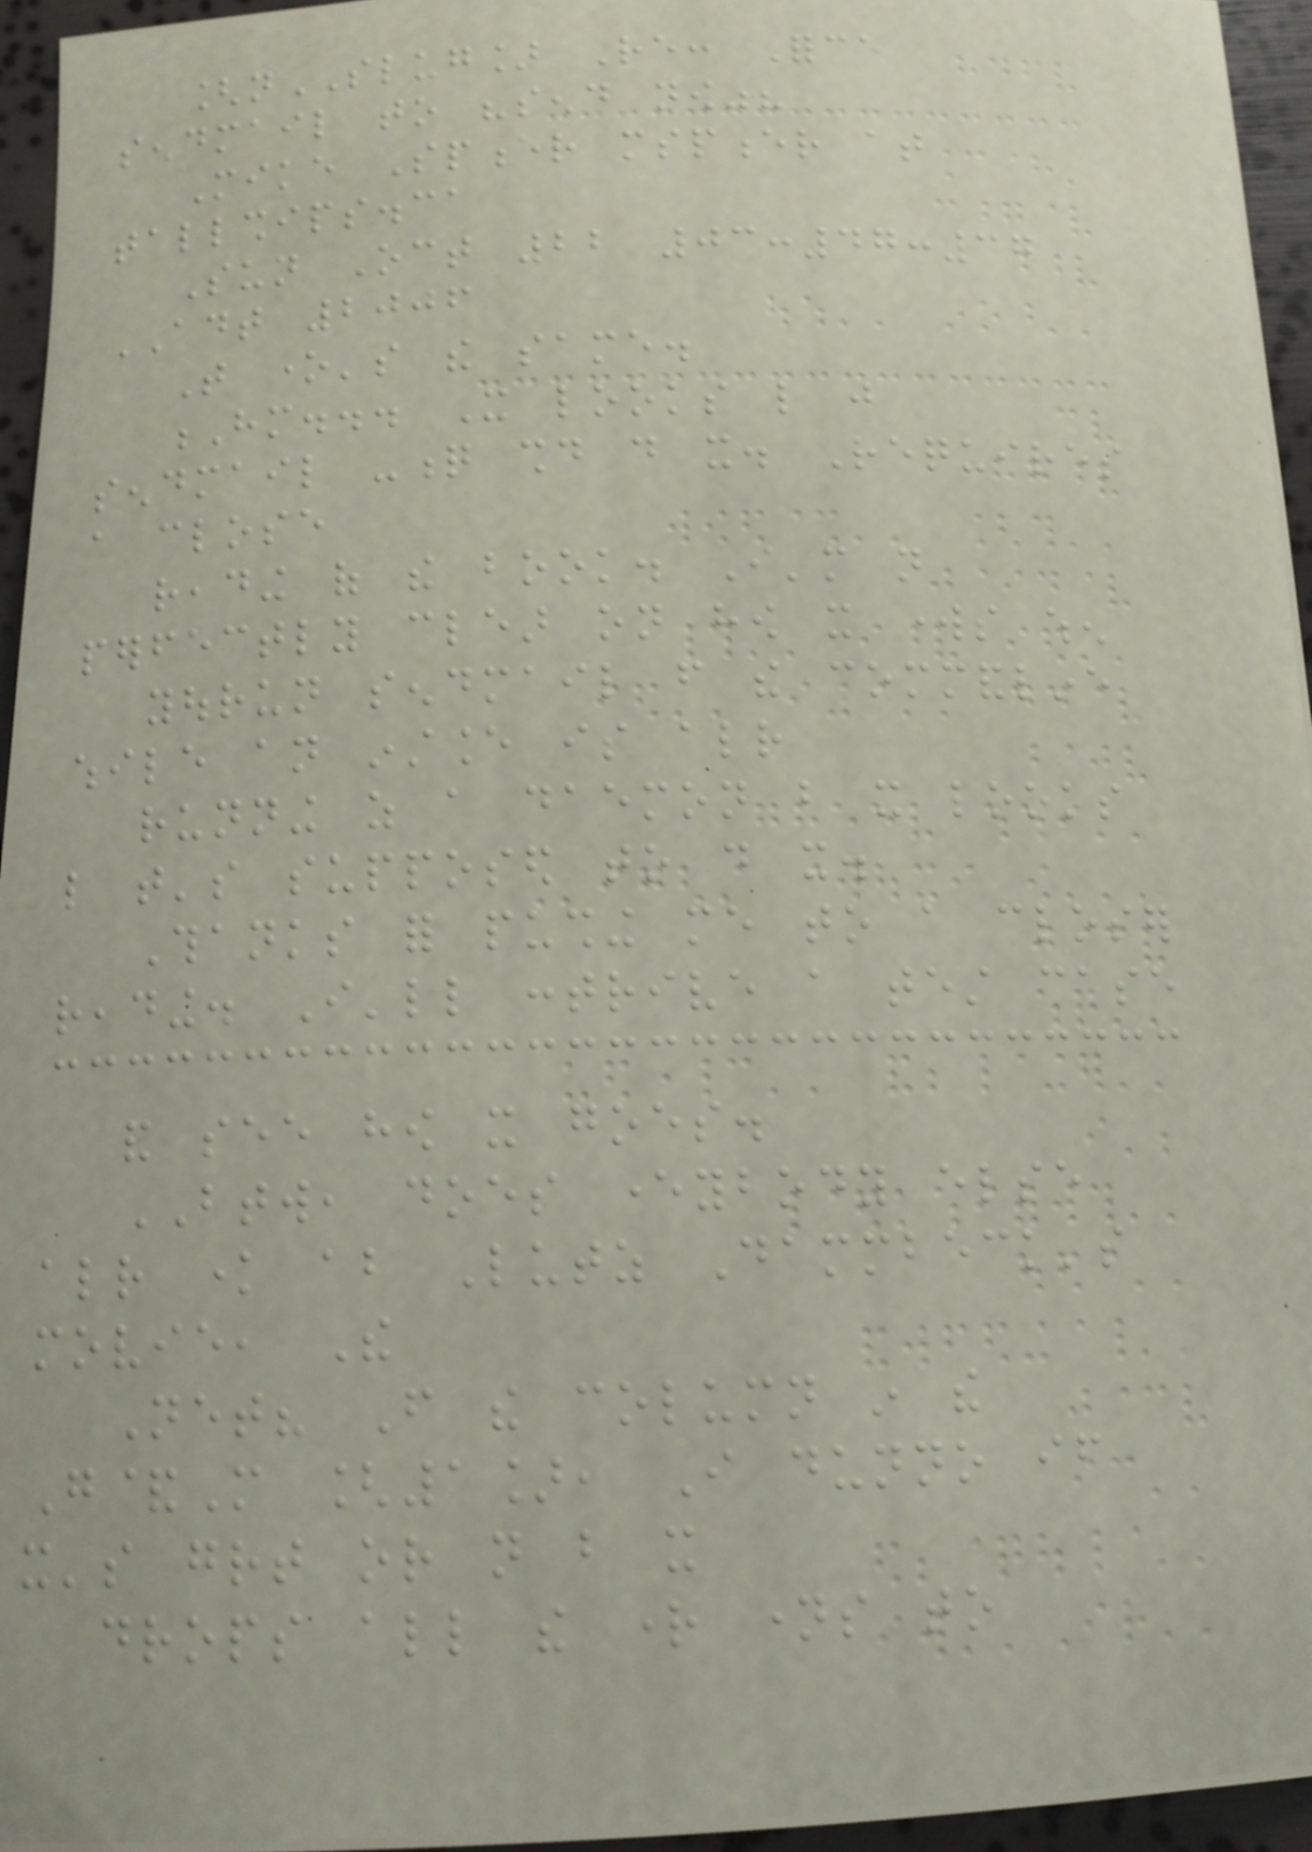[nSLUG] Re: Force
sendmail to "send now"?
Mike Spencer mspencer at
tallships.ca
Sun Oct 22 03:47:37
ADT 2006
That one's the same.
Hm... It looks like just
sendmail -q should do it. Requires
a close
reading of the book. I'm not
perfectly clear on how it works when
yourun sendmail from the commandline
while an instance is already
running as a daemon but it looks
like that's supposed to do it.
Thanks for pushing me to a closer
reading. I'll contrive a test case
and see how it goes.
BTW, does everybody else
already know about Lutz Dammbeck's
movie, The
Net? From the column in the
G&M [1], I dunno if
it's great or not but it
drops all the right names to
